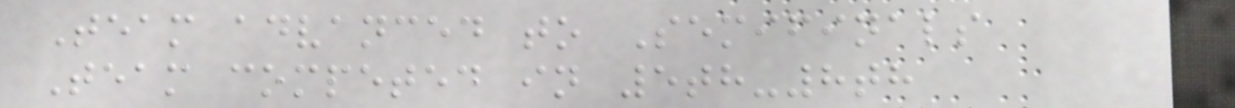Team advanced to Semifinals
Team competed in 5th-8th
